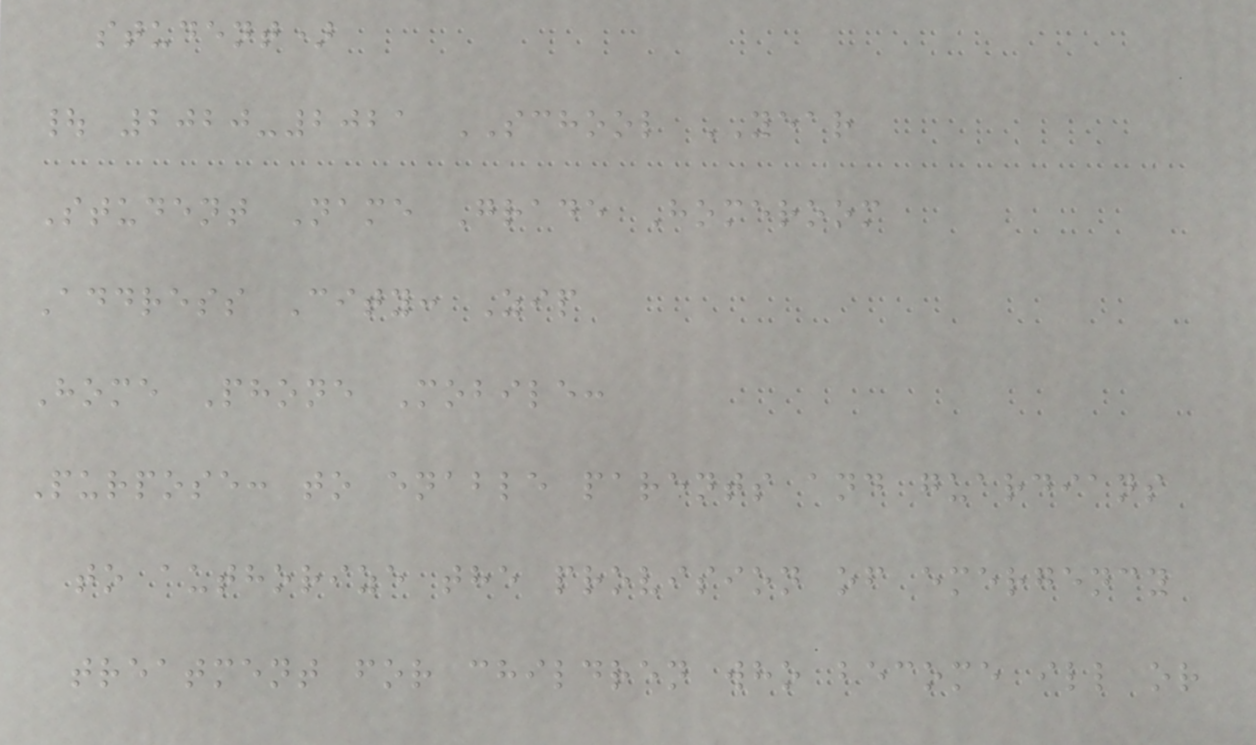student)
| 2020-2021 SCHOOL YEAR
Student Name Grade Homeroom
Address City: Zip
Home Phone Mobile:
Purpose: to enable parents and guardians
to authorize the provision of emergency
treatment for children who become ill or
